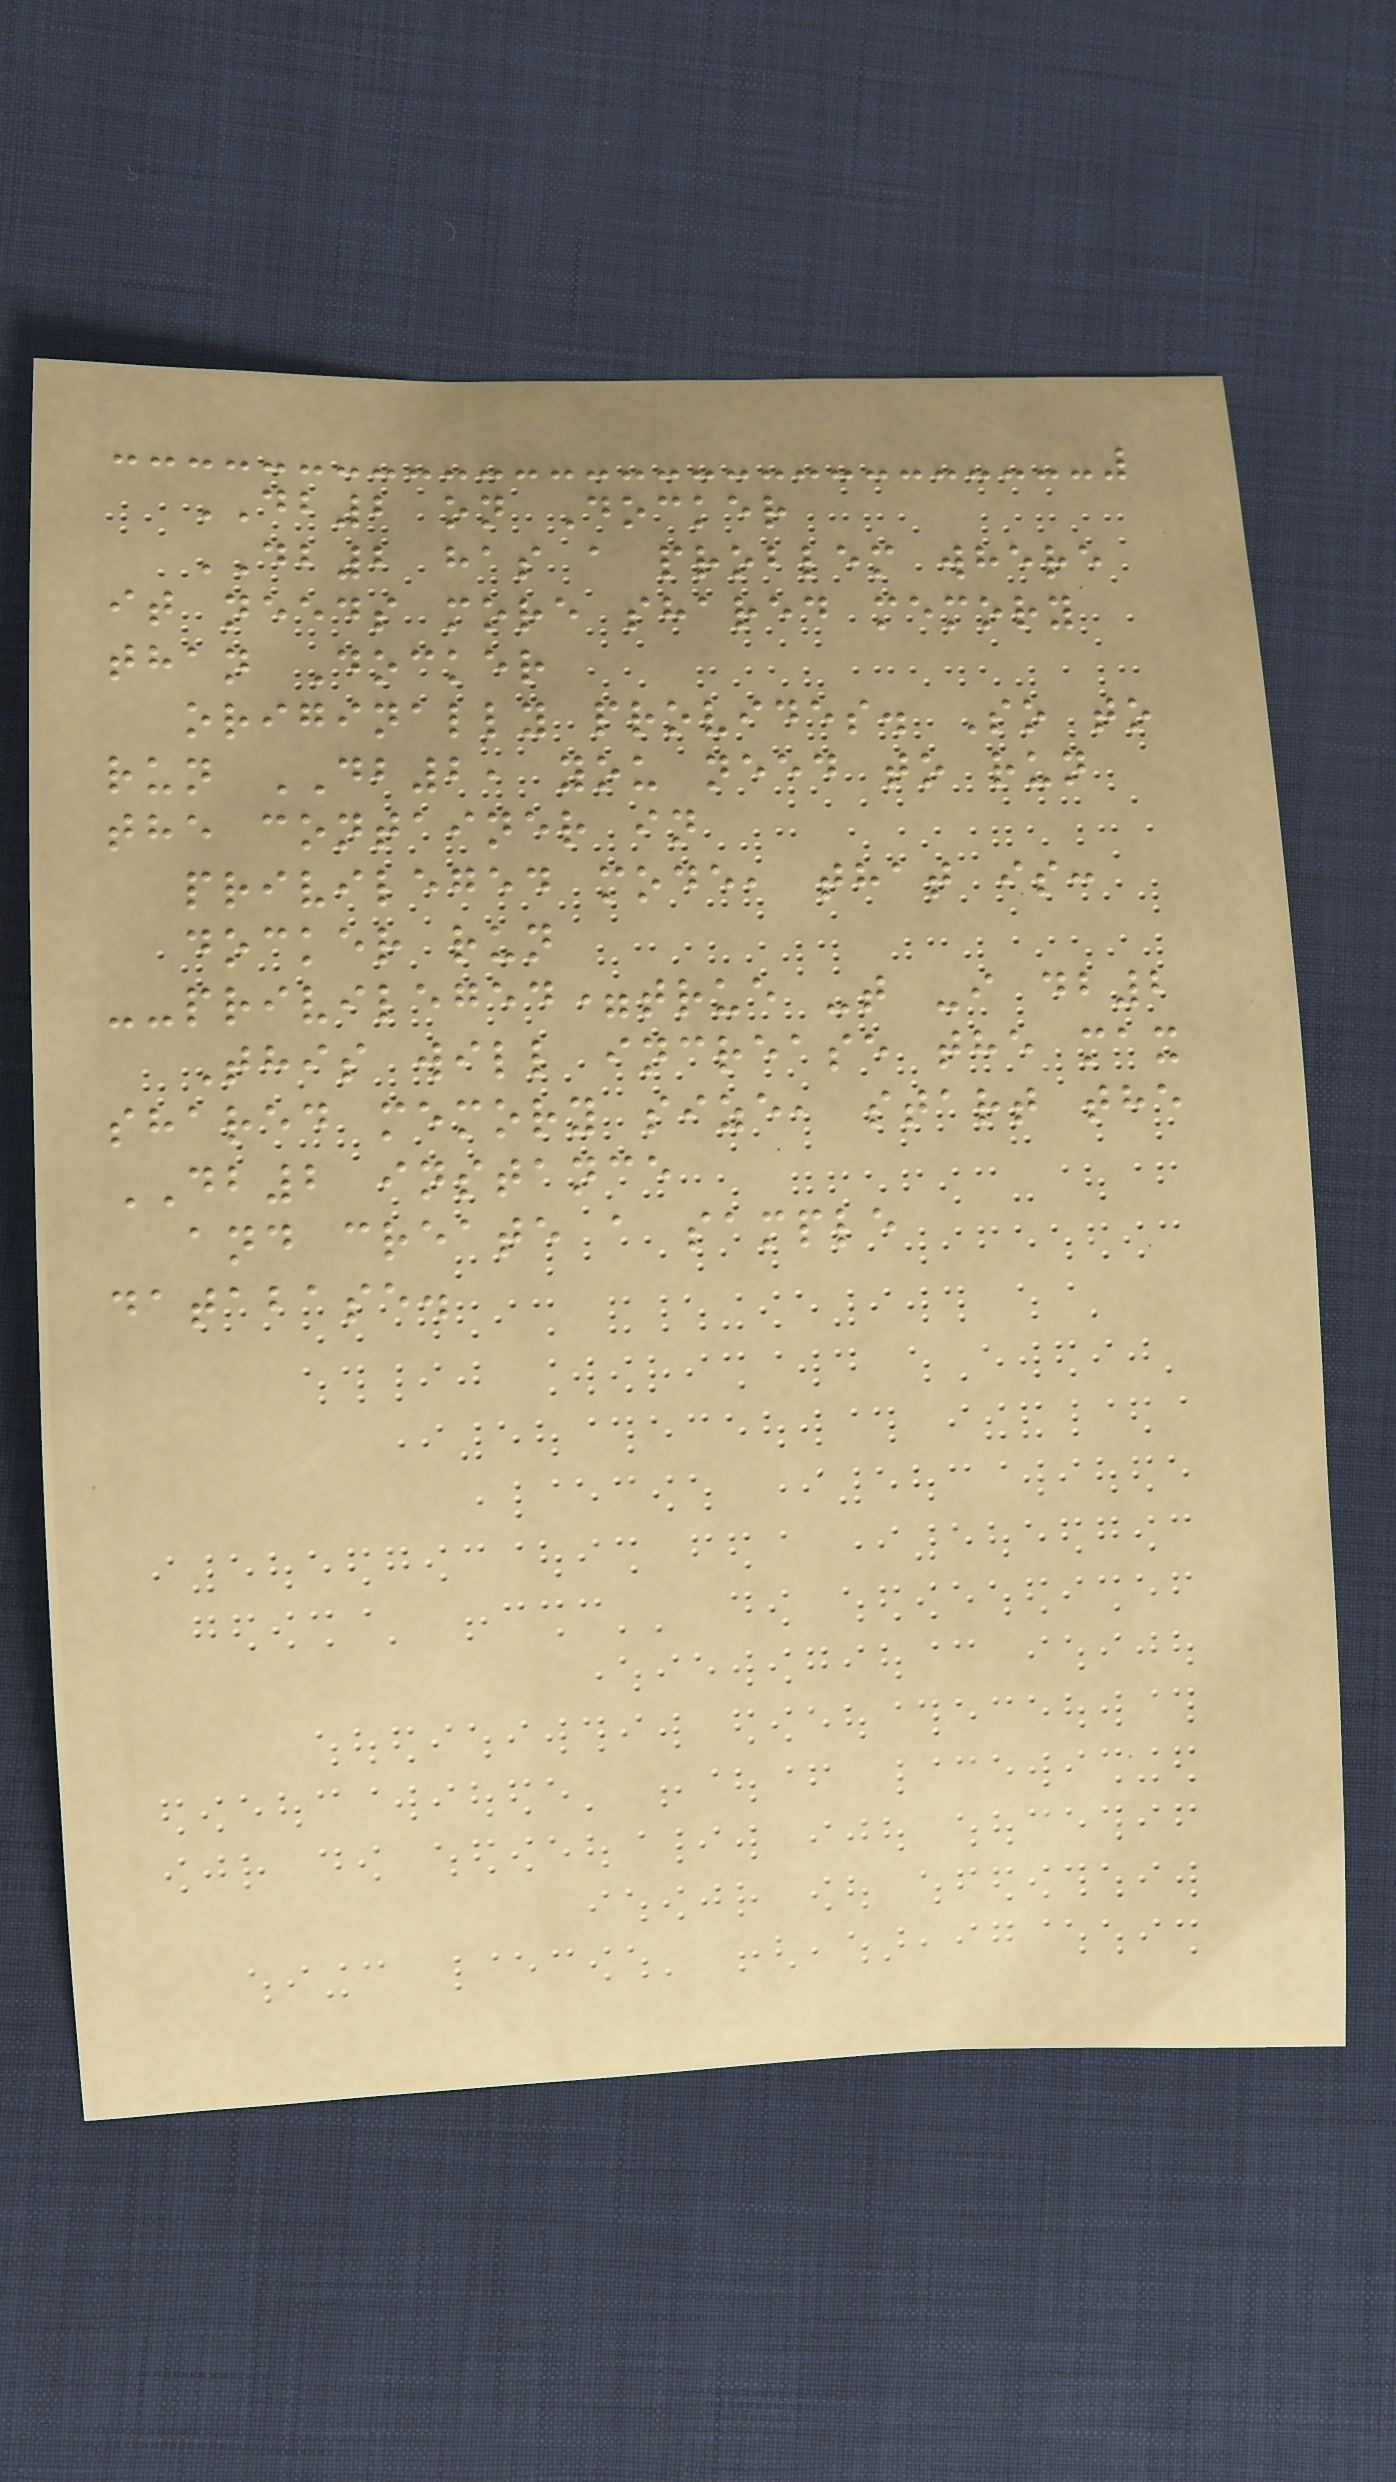DB2 on Docker
DB2 has a problem where
it needs more shared memory
than Docker
originally provides. So to
run DB2, you need to run
the container in
privileged mode, that is:
docker run
--privileged=true -t -i db2
This will increase the max
shared memory size, start the
DB2 instance
and create a sample
database.
